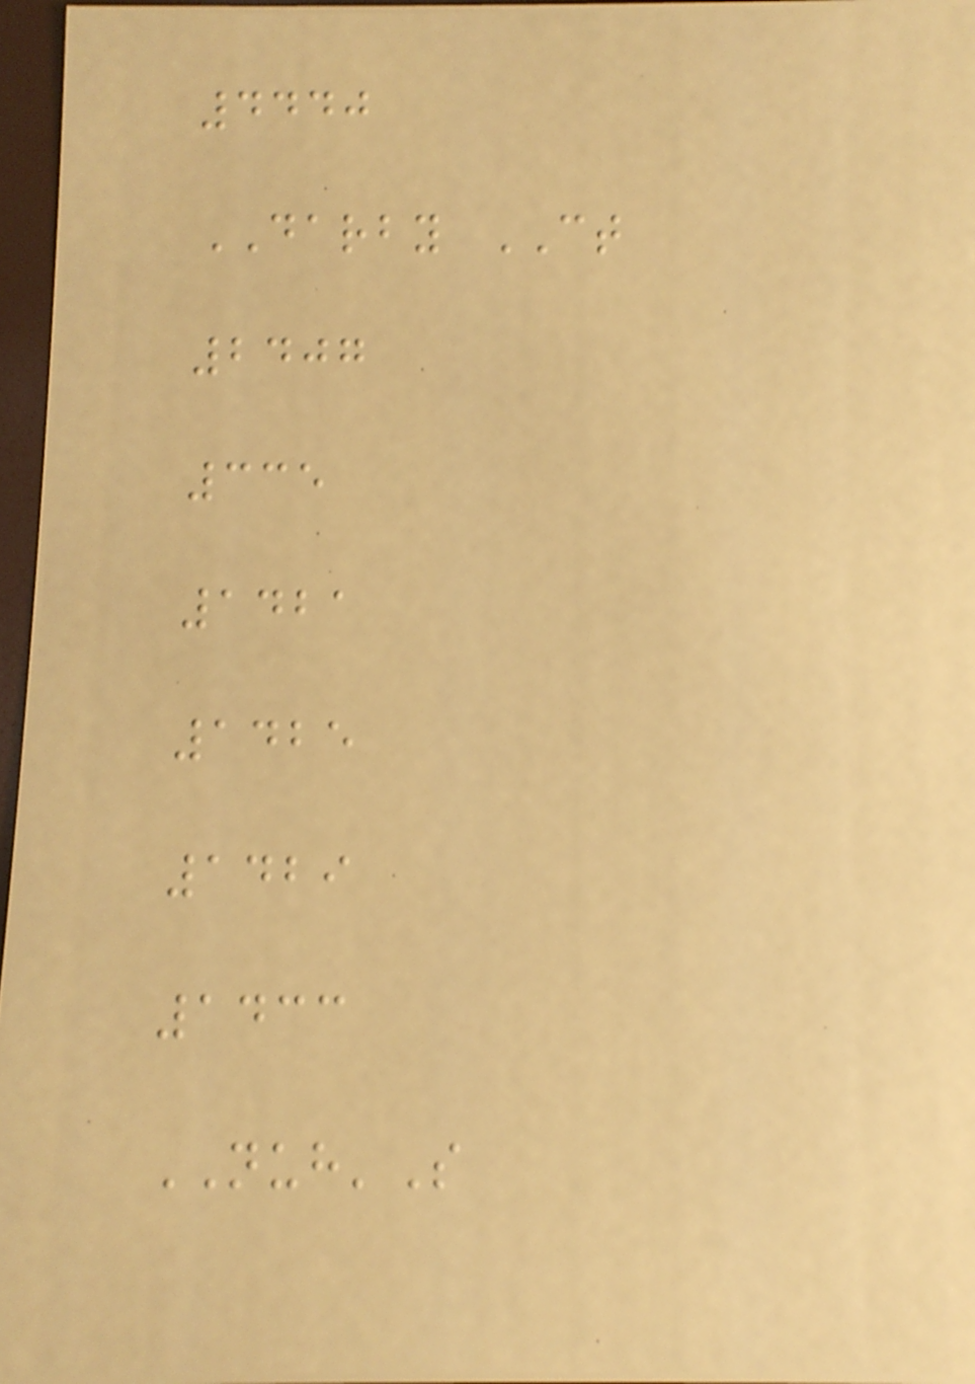4440
DARBY CT
2407
335
1421
1425
1429
1433
NUH'S
